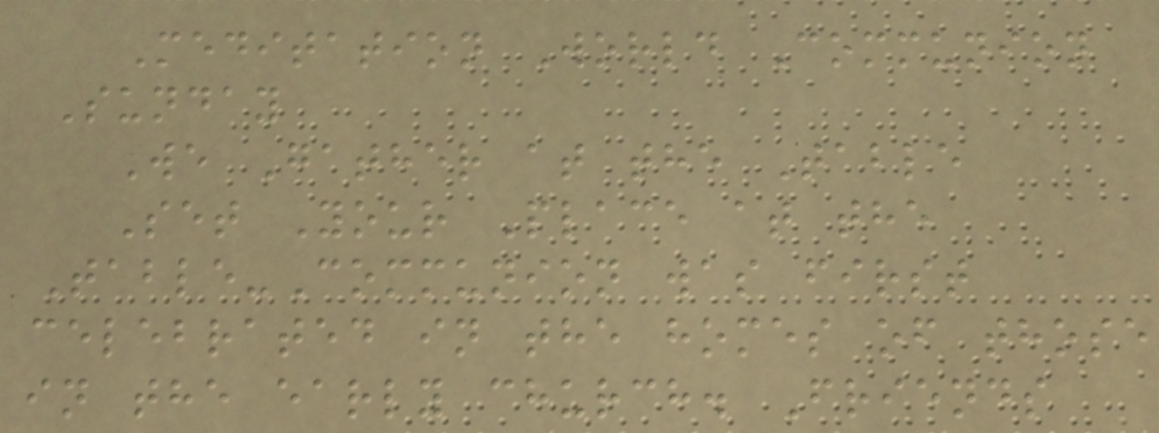Meditation World Communion
Sunday
We Gather at the Table
Set Your Place at the
Table-Communion was first
celebrated in the homes of those
in the early church. Friends
